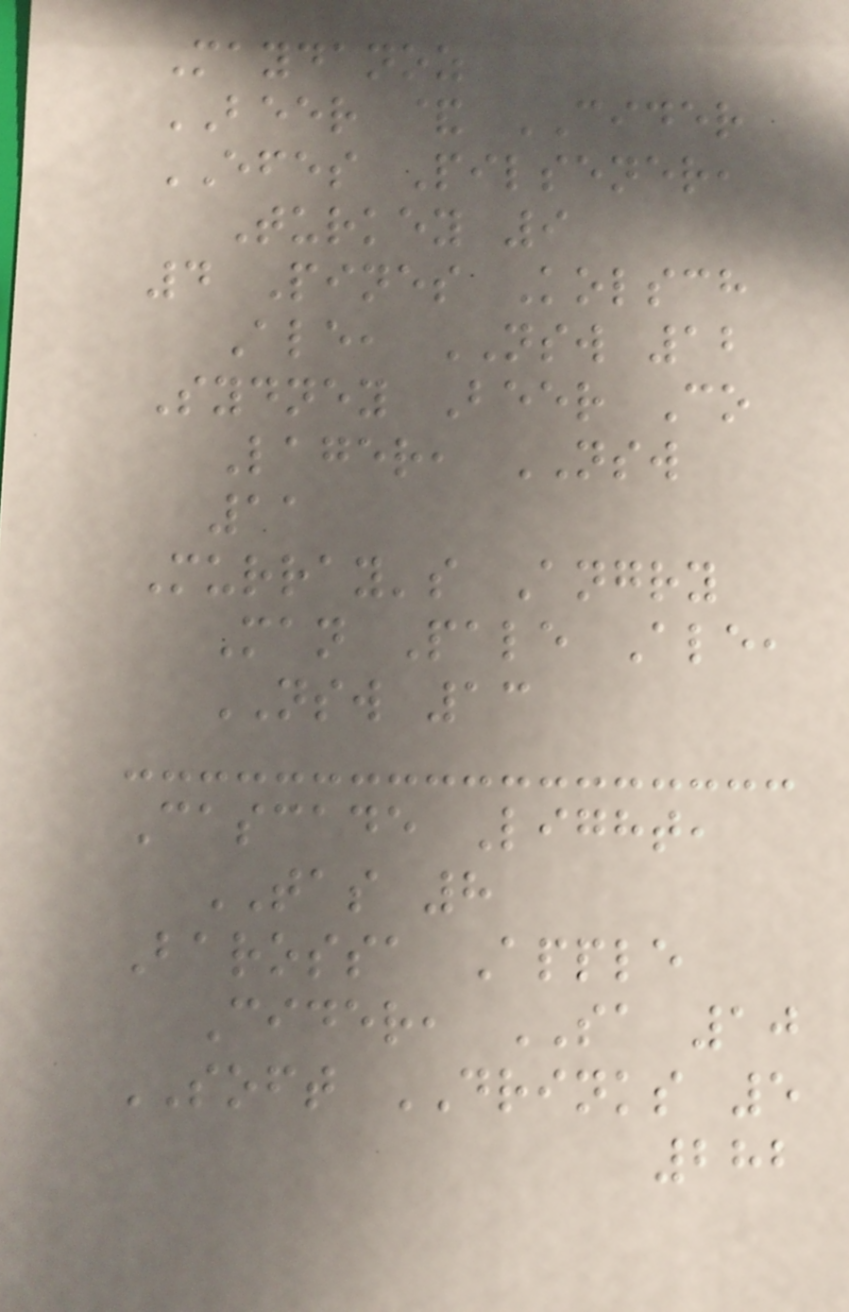Maydanoz
BEER & CIDER
EFES Pilsener,
Turkey 9
4 Pines Kolsch
Ale, NSW 12
Sydney Beer Co
Lager, NSW
11
Murray's Angry
Man Pale Ale,
NSW 13
Cascade Light,
TAS 8
Barossa Apple
Cider, SA 10
SOFT DRINKS 5
282
